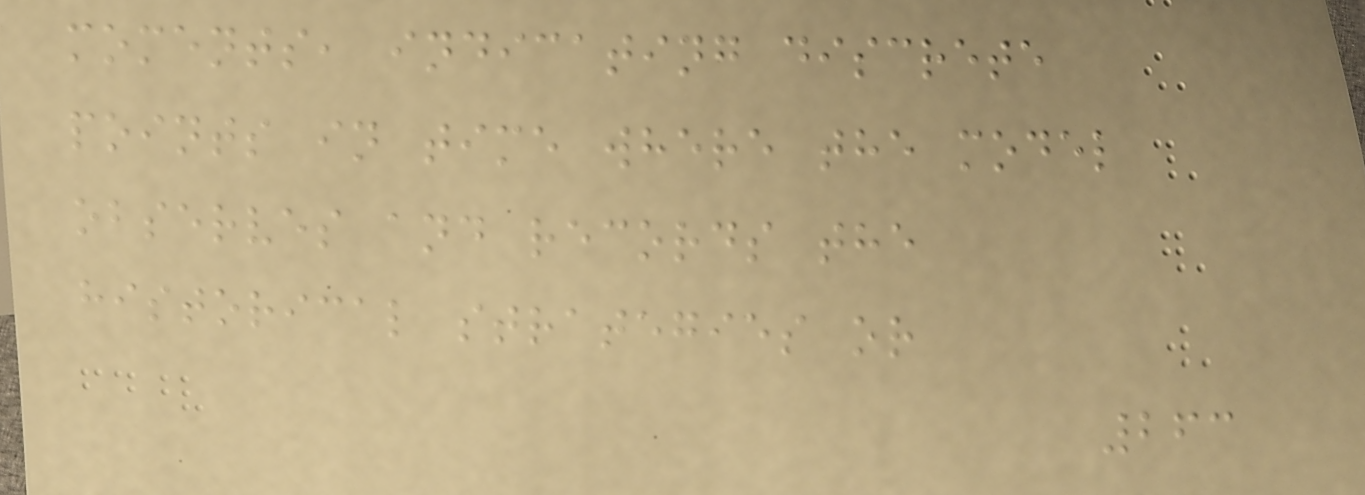moments, indicating discrete
points in time where the model
observes and records the
historical strategies or
263
